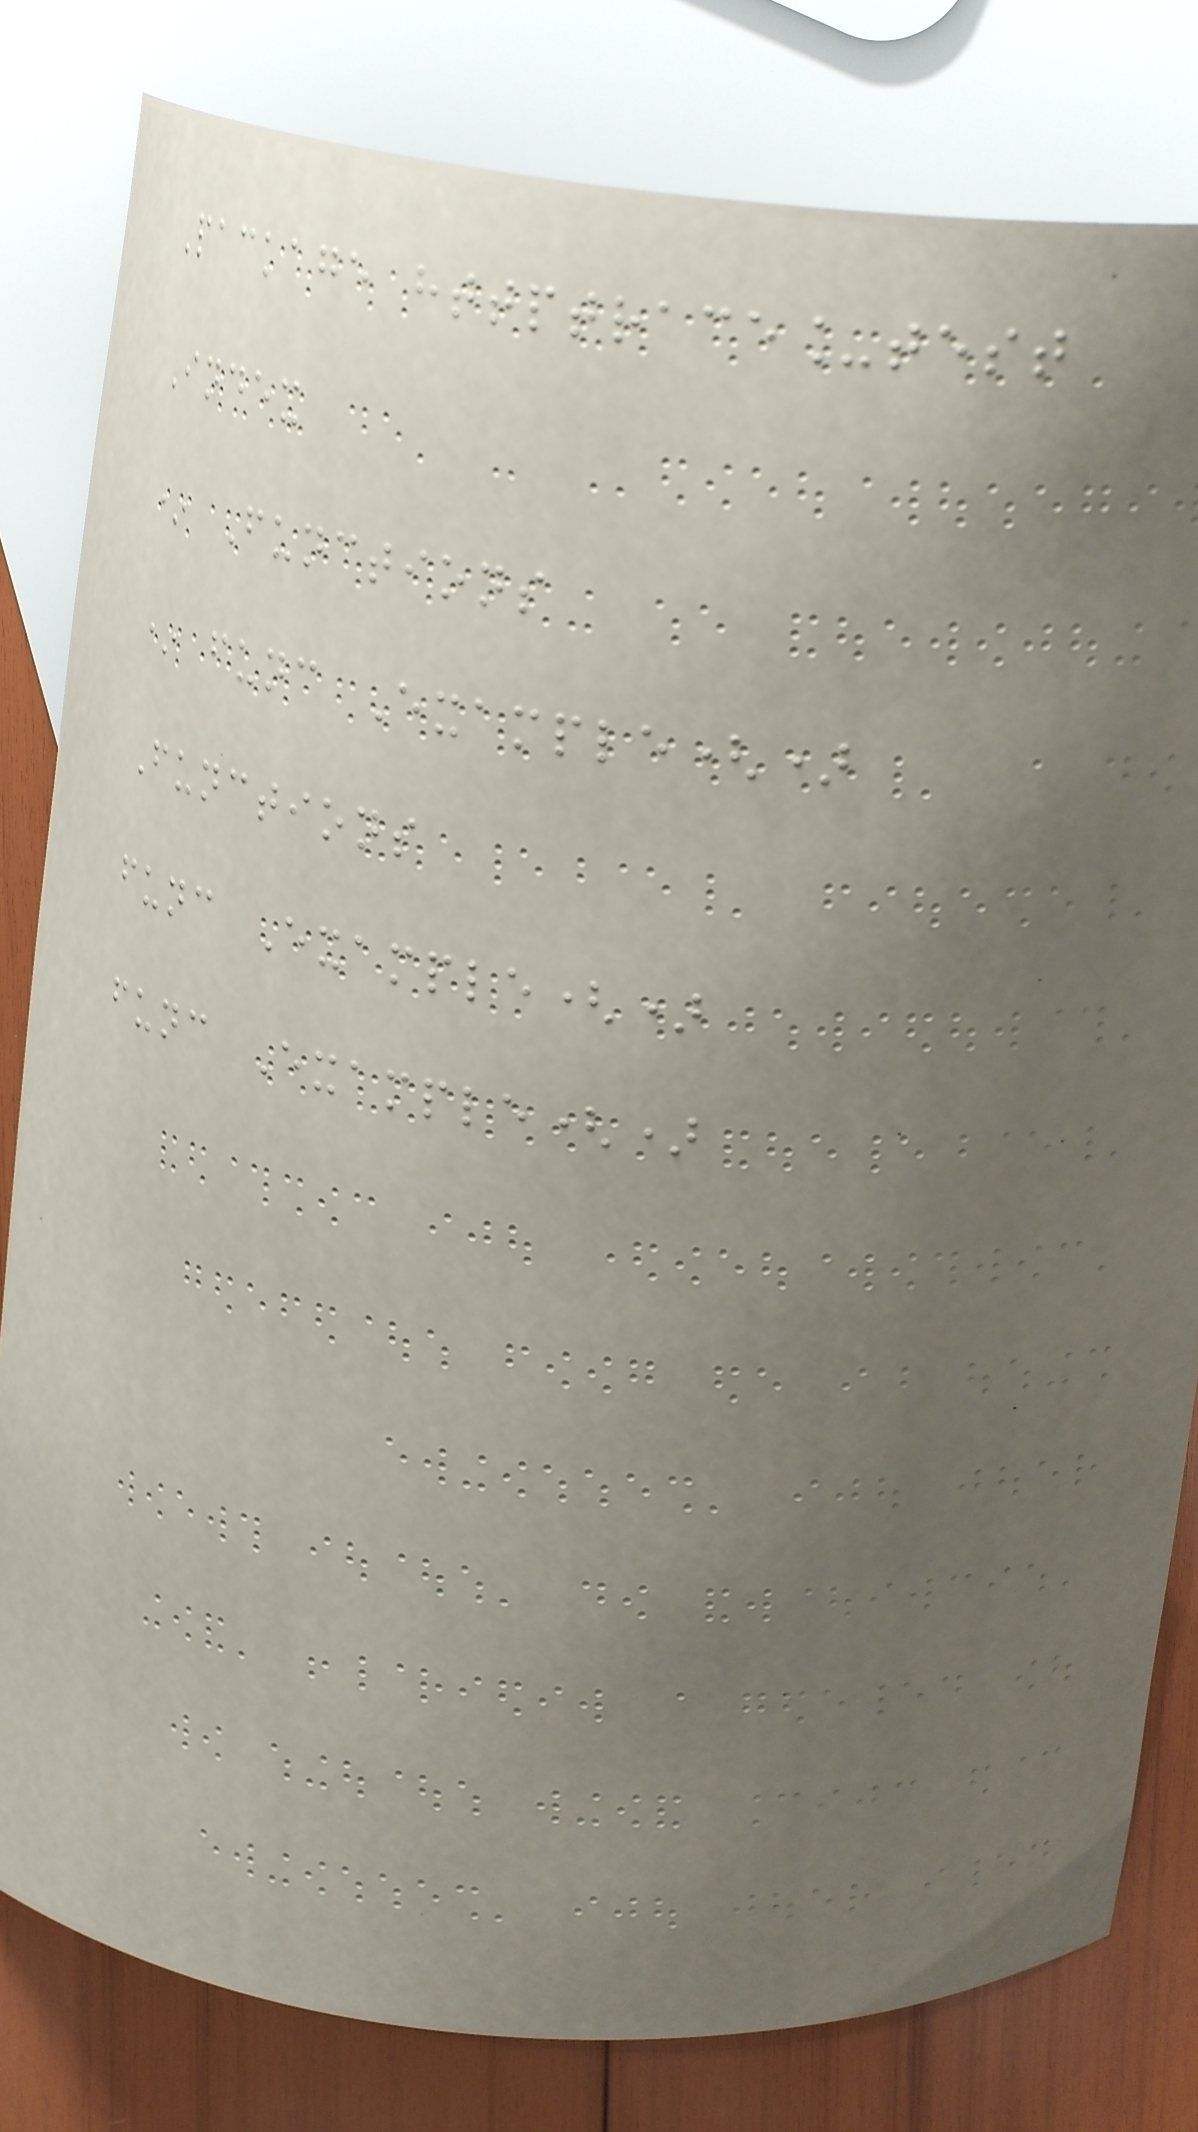Package httptrace_test
Index
* Functions
* func Example()
Functions
func Example()
func Example()
